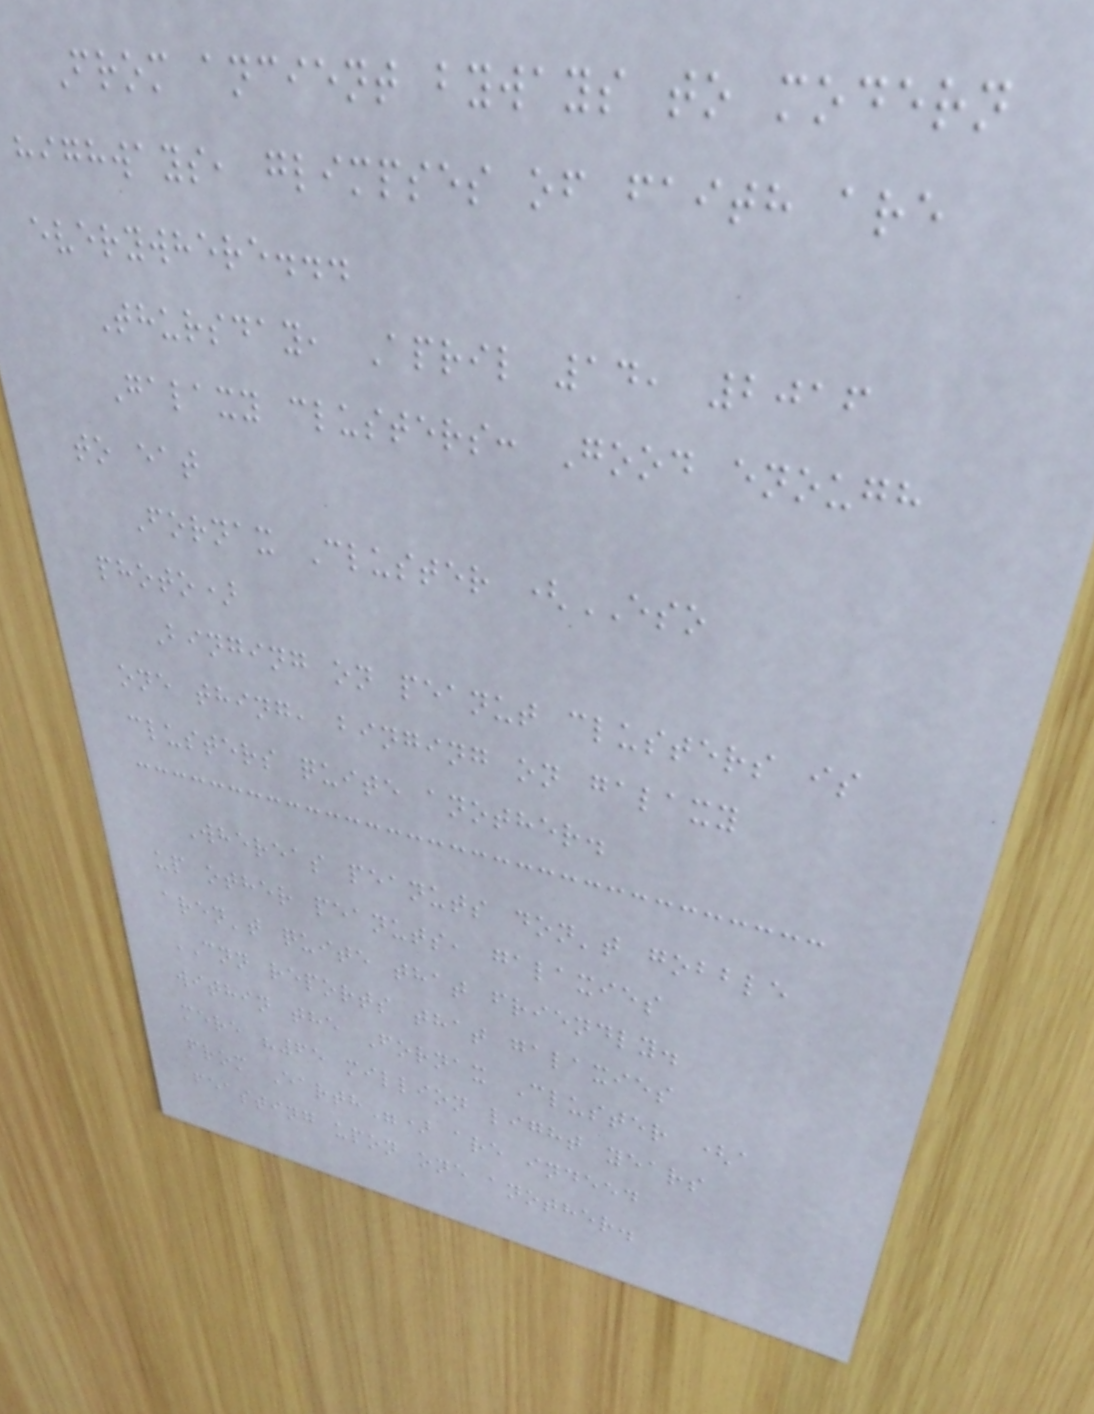From ancient byways to modern
highways, glimpses of faith are
everywhere...
Thursday, April 14, 2016
Galaxy clusters: Good enough
to eat
Fornax Cluster (ESO
photo)
Binging on peanut clusters is
one thing, binging on galaxy
clusters quite another.
Whereas peanuts don't gobble
up other peanuts, galaxies
aren't quite that friendly.
CNN reports that galaxies
within the Fornax Cluster (a
mere "65 million light years
from Earth") are indeed
feasting upon one another.
